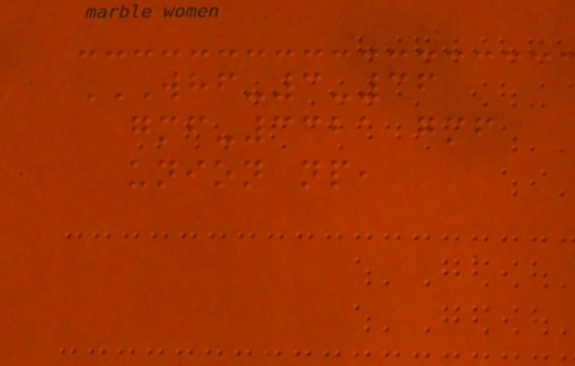WHF-3-36
GMF-3321 GMF
UNION NP,
